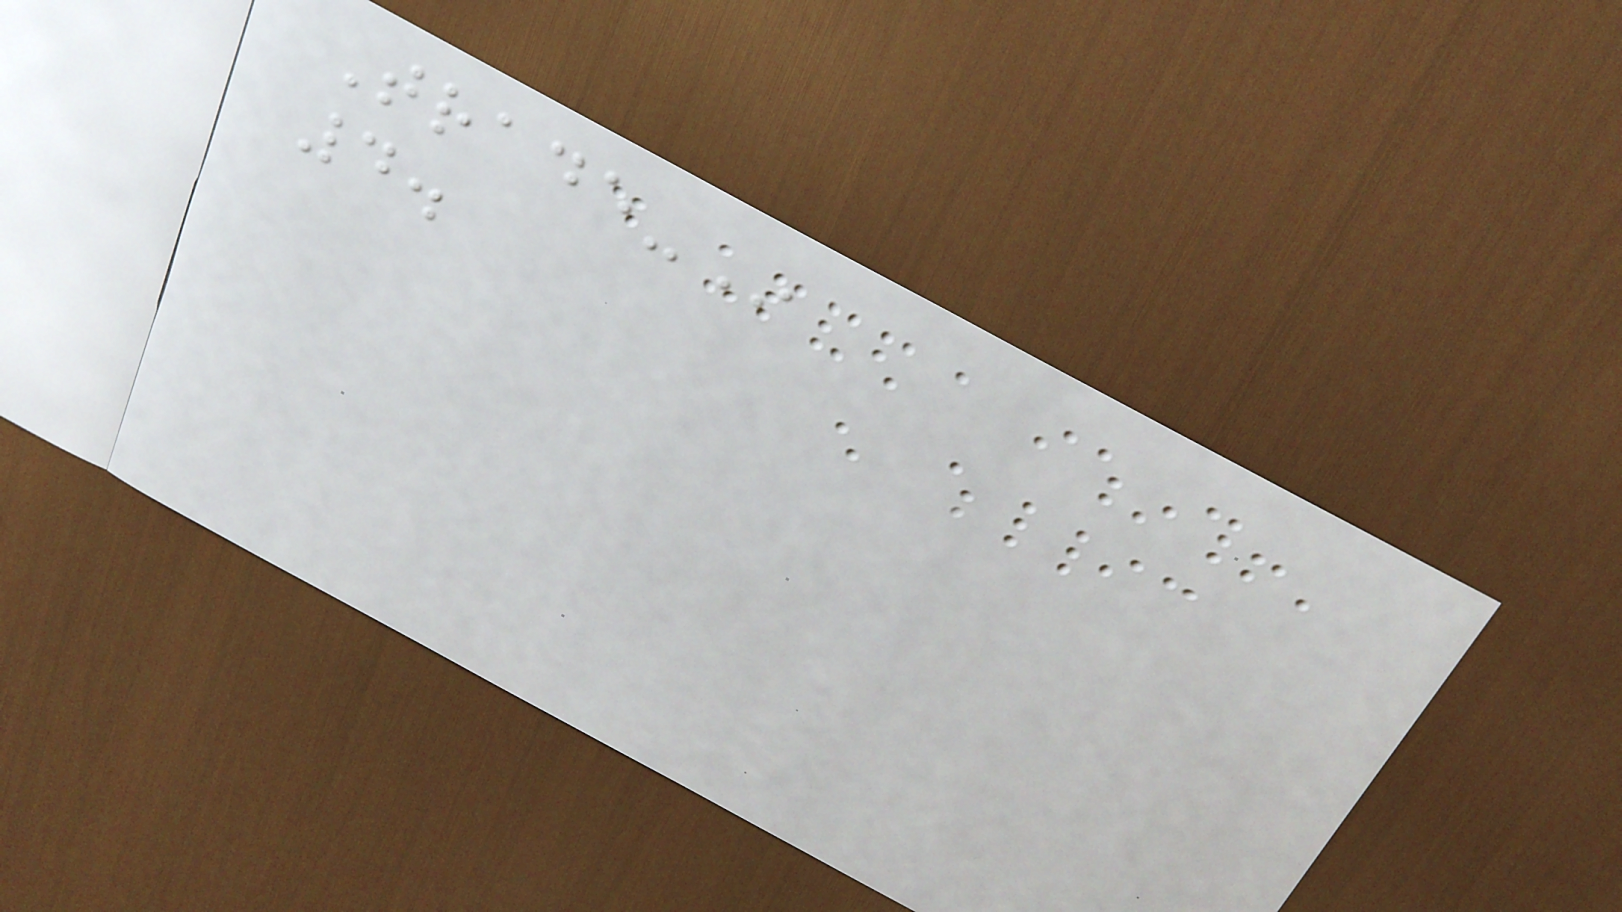Trade-In
4.
